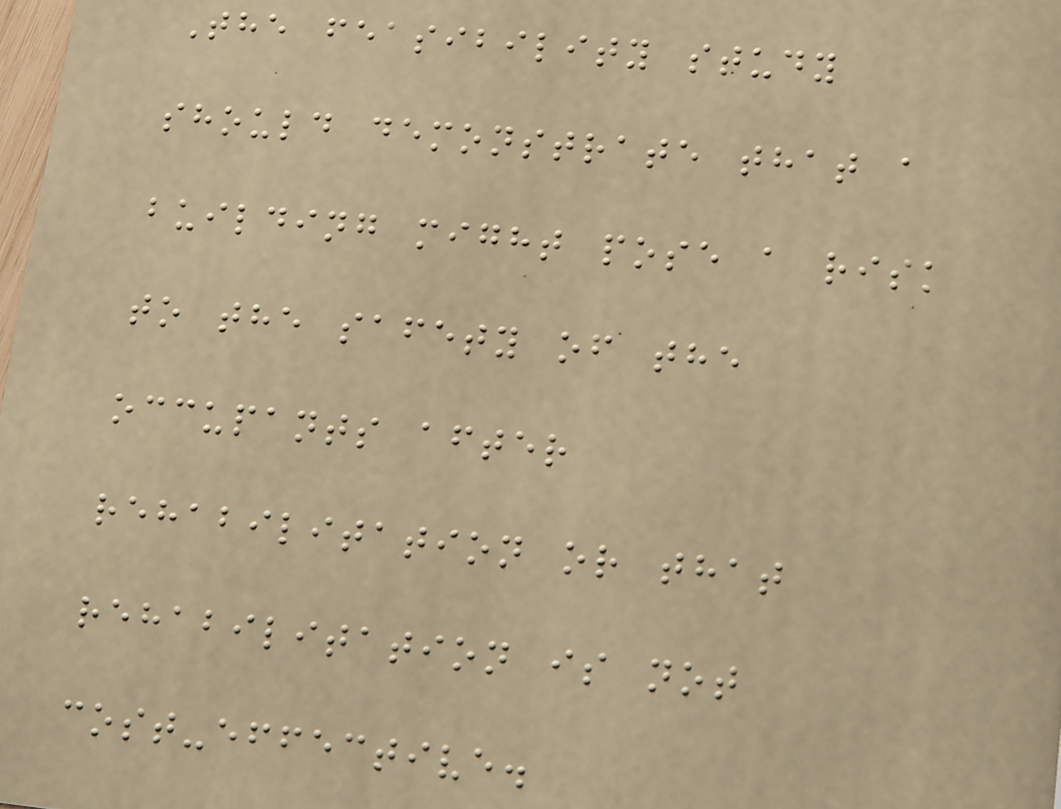The feasibility study
should demonstrate that a
building might pose a risk
to the safety of the
occupants after
rehabilitation or that
rehabilitation is not
cost-effective.
